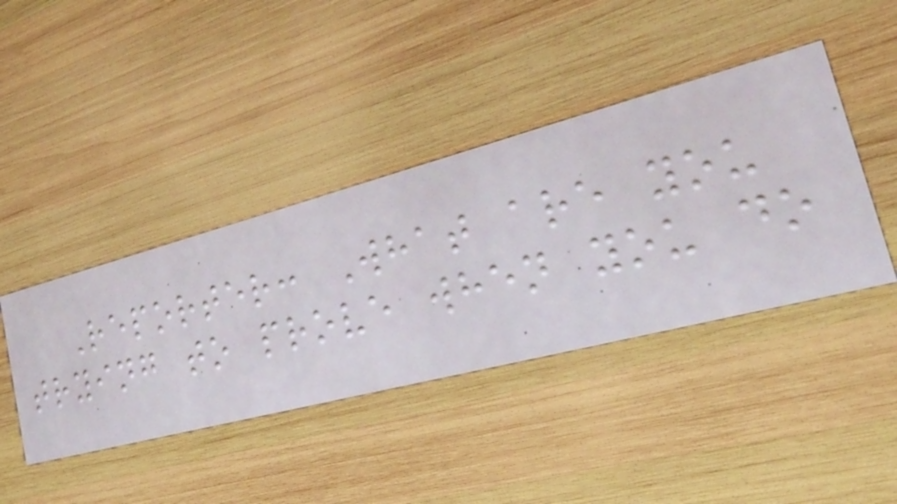Reporter: What are you
trying to prove when you do
